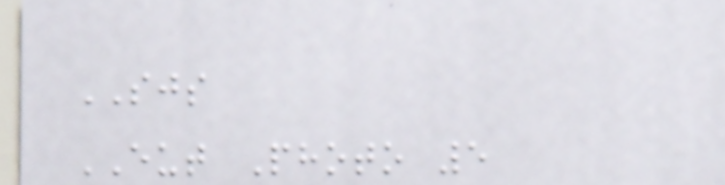SJS
EUT Photo 5
